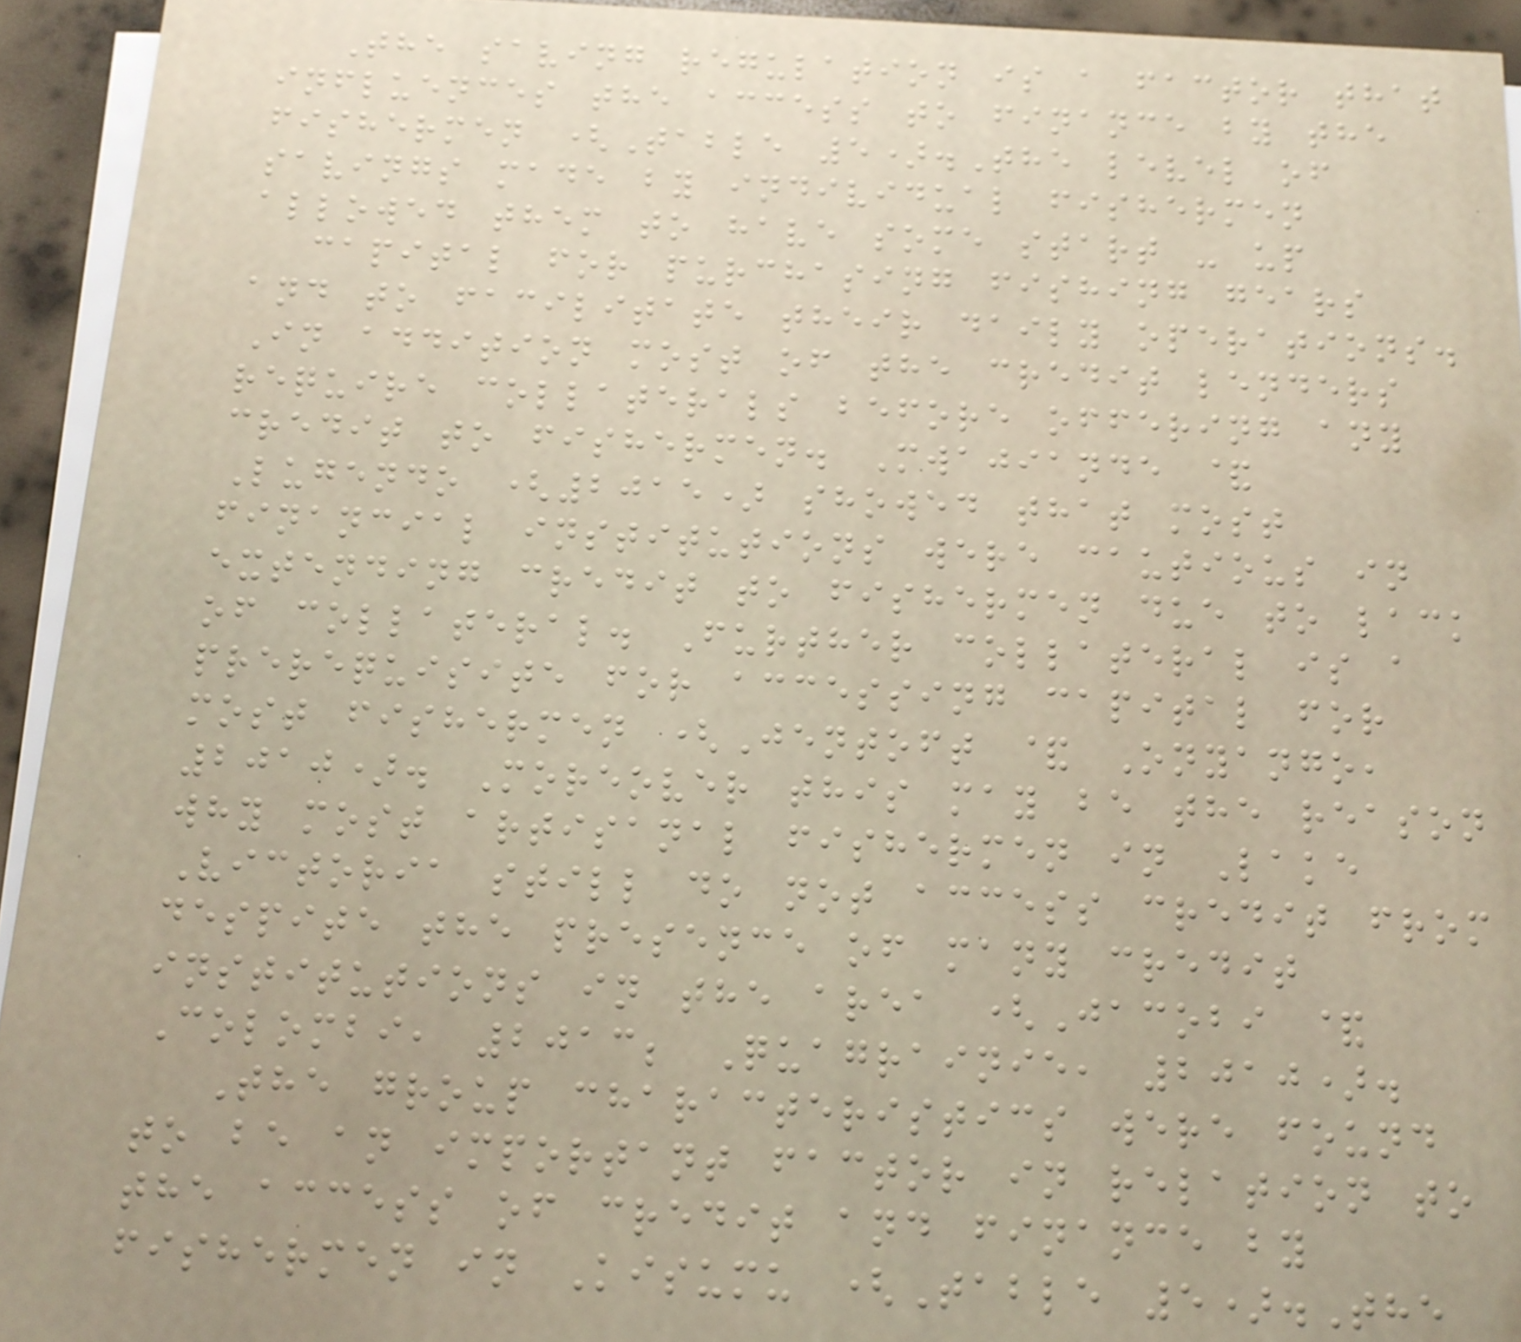The saving regulation is a factor that
influences the access to finance by the
fishermen (Table 5).The level of
savings made by individual fishermen
allowed them to have some start - up
capital for purchasing fishing gears
and to facilitate their daily operations.
In addition most of the credit lenders
require collaterals before offering any
credit to fishermen. Mwajiande &
Lugendo (2015) showed that most
financial institutions were cautious in
extending credit to fishermen due to lack
of collateral. Further collateral is a
prerequisite for accessing capital for
most fishermen (Jentoft & Onyango,
2010). Moreover this may be the reason
why most artisanal fishermen in Lake
Victoria still do not access credit from
despite the presence of many credit
institutions in the area (Jacobi &
Colombi, 2013; Quagrainie, 2010).
The group characteristics were found
to be an important factor in relation to
the access of credit and finance by
fishermen in Kisumu (Table 5).The
